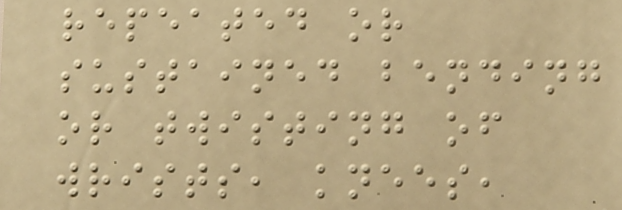repeated or
sustained bending
or twisting of
wrists, knees,
